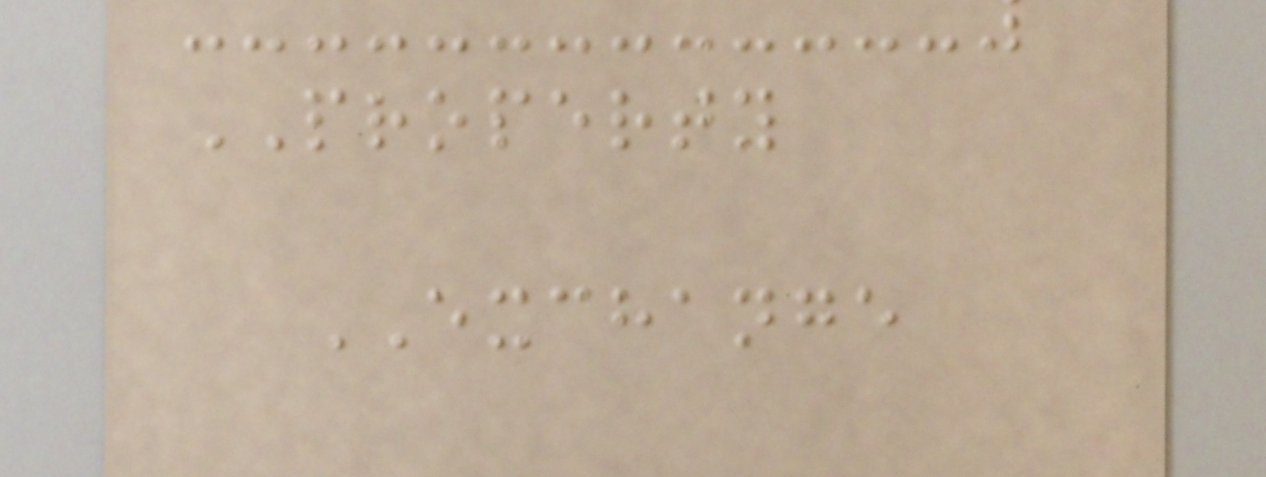PROPERTY
EXCHANGE
